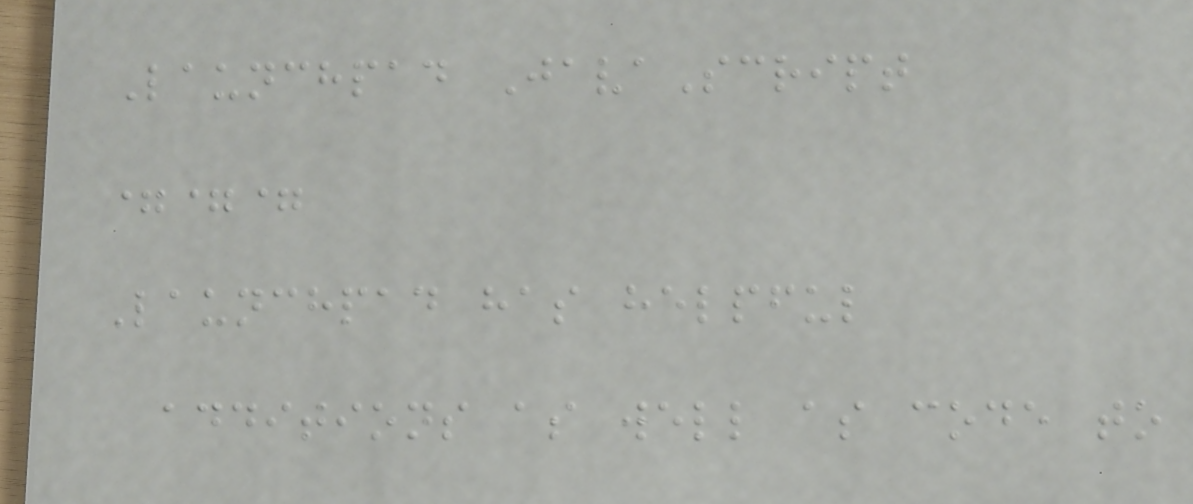Launchpad JavaScript
===
Launchpad has helpful
additions as well as code to
